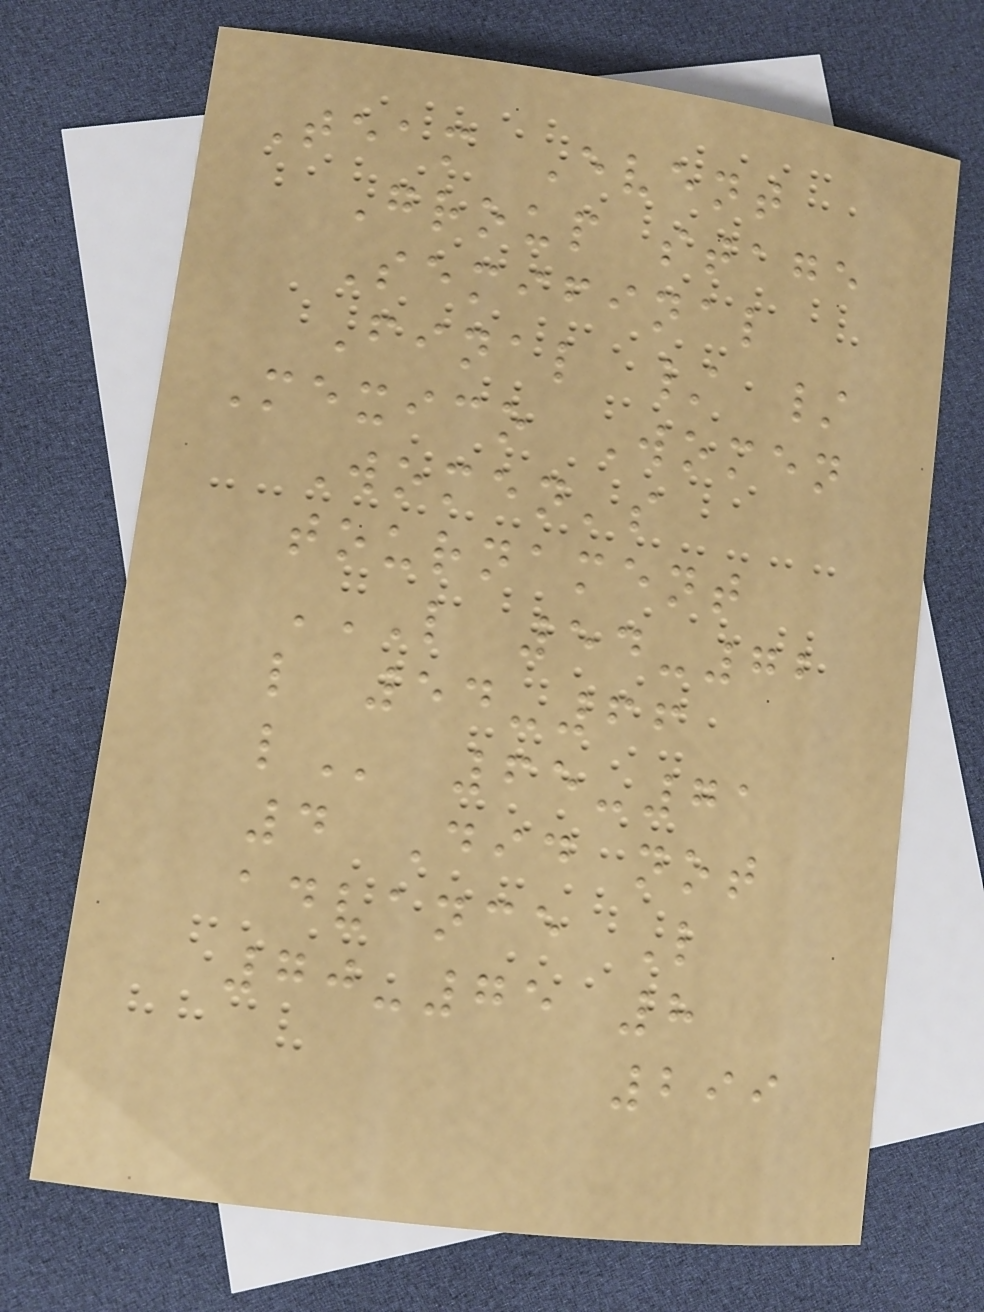Team Event
Group stage
Semifinal
Final / /
Mexico Women
Women's
tournament
L 54-72
L 54-66
L 65-71
4 Did not
advance L
70-75 8
299
